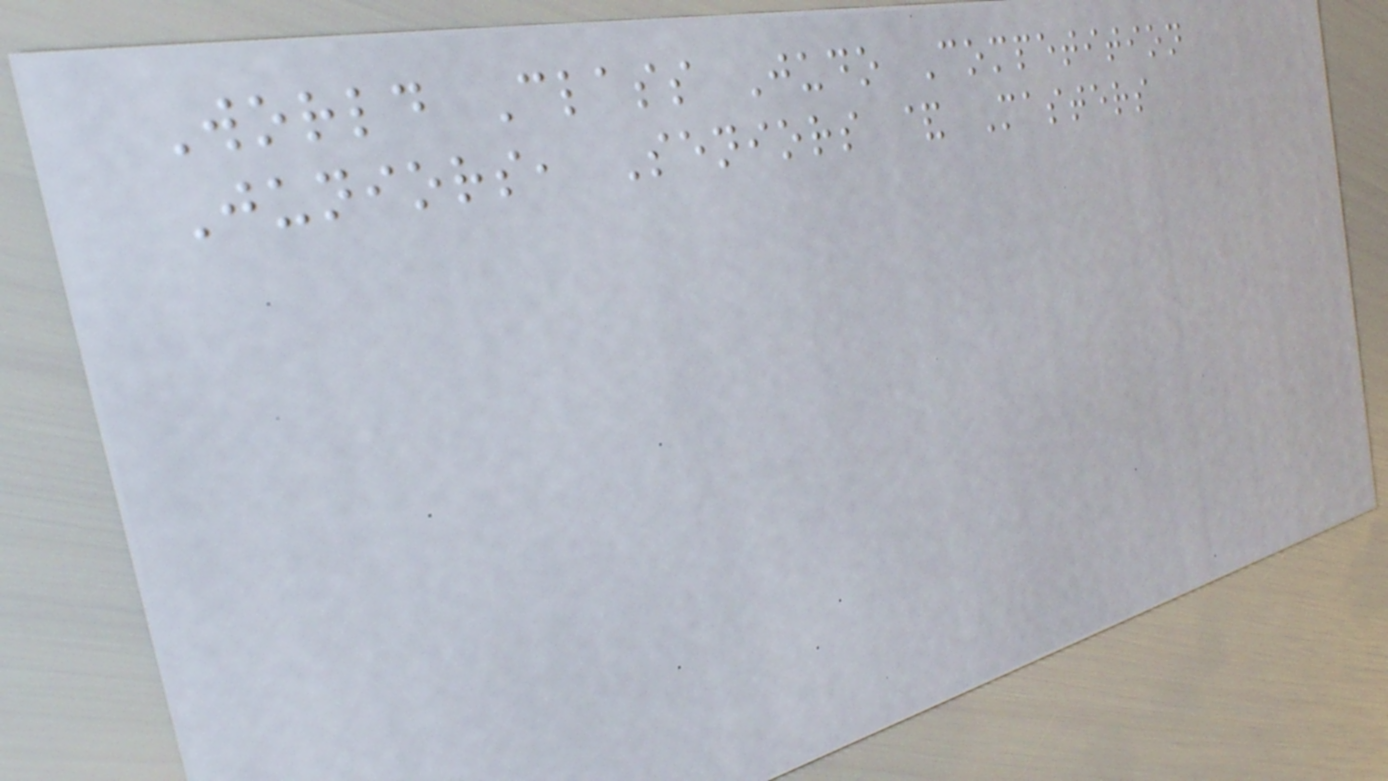World Class Judo Competition
Juniors, Seniors & Masters
